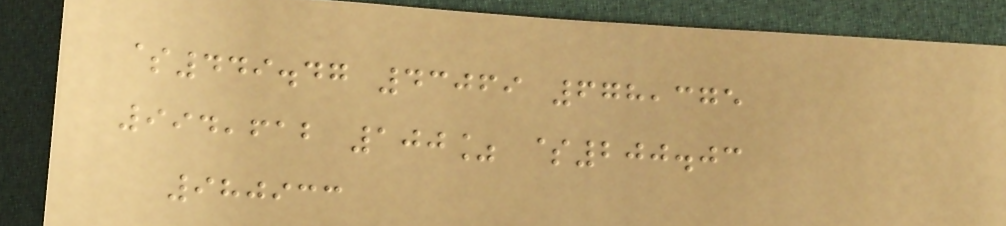$449.47 43069 678,375
994,612 100% $200.03
980933
